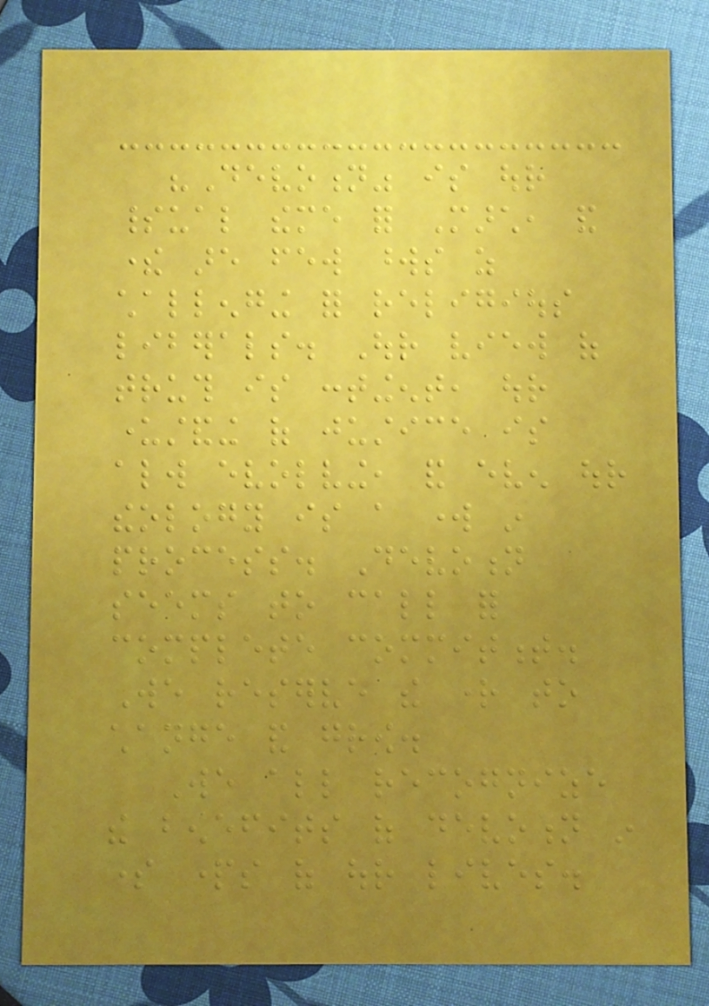"Devotion" is our
spiritual theme for March, and
there are few words as
challenging for religious
liberals. Our view of
truth is contingent, our
understanding of justice is
always evolving, and even our
theology is a work in
process. Devotion
seems to call for
complete commitment.
We reserve the right to
change and grow.
We all recognize
the benefits of devotion in
some parts of our lives.
